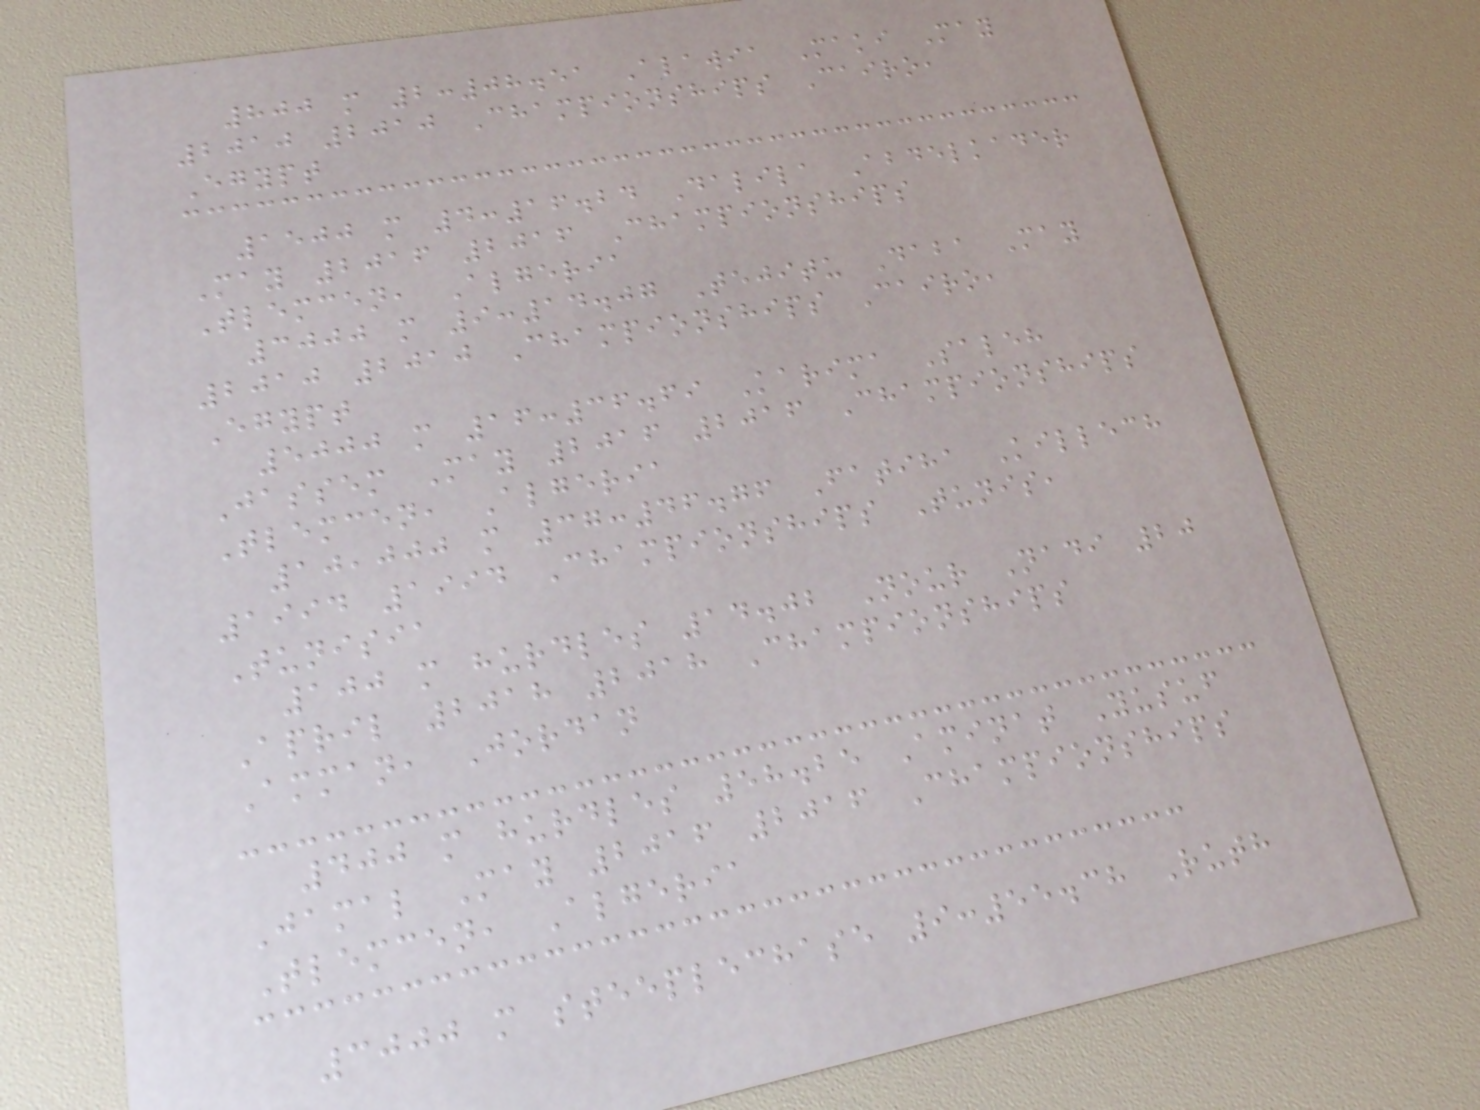800 m 2:08.51 Alawia Maki May
2010 2010 Championships Cairo,
Egypt
1500 m 4:16.24 Dalila Abdelkader
May 2016 2016 Championships
Tlemcen, Algeria
3000 m 9:14.07 Tejitu Daba May
2010 2010 Championships Cairo,
Egypt
5000 m 16:36.69 Karima Saleh
Jassem May 2016 2016 Championships
Tlemcen, Algeria
10,000 m 37:46.76 Fatiha Killech
1994 1994 Championships Tunis,
Tunisia
100 m hurdles 14.02 Nour Nadi 20
April 2018 2018 Championships
Amman, Jordan
400 m hurdles 58.25 Aminat Yusuf
Jamal May 2016 2016 Championships
Tlemcen, Algeria
3000 m steeplechase 9:55.38 Ruth
